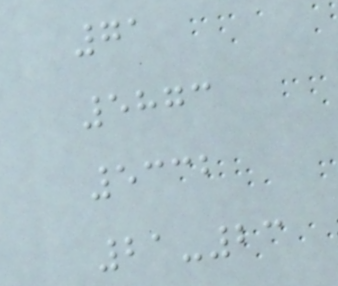71
5873
5332
21-23
